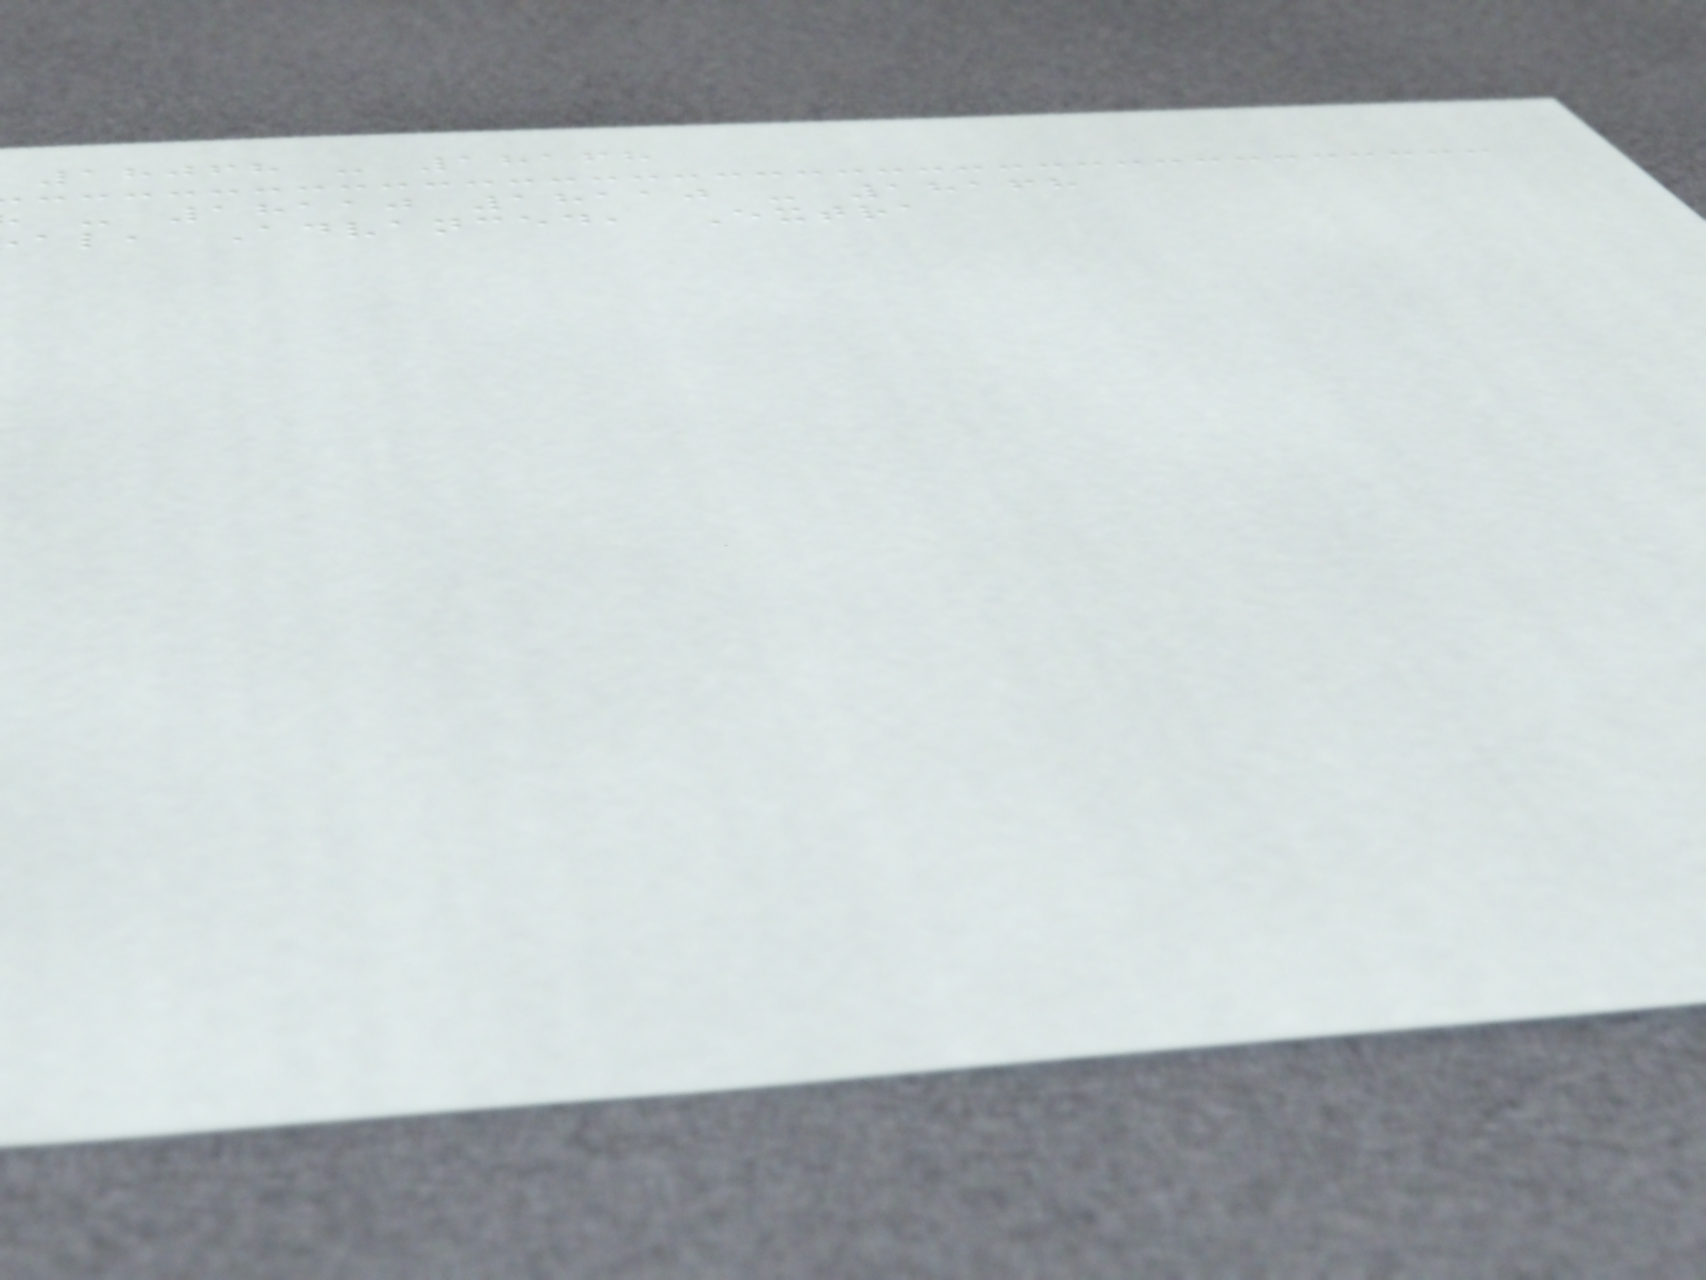18068 - 18168
- 18110 18110 - 18168
al, Advanced, Extra
